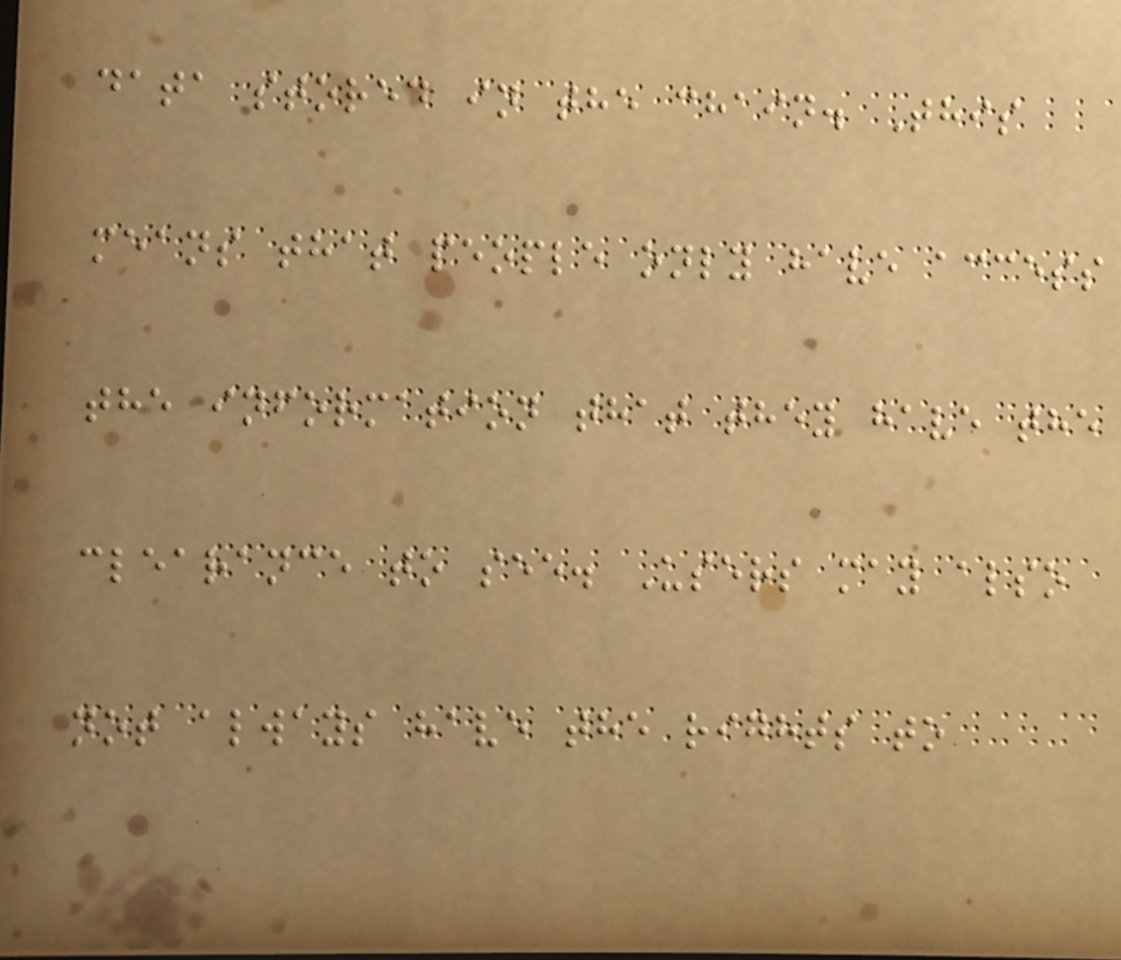data stored in the chain. This
means that people only have access
the information that they have the
clearance to see. Users may also
not always have the rights to
